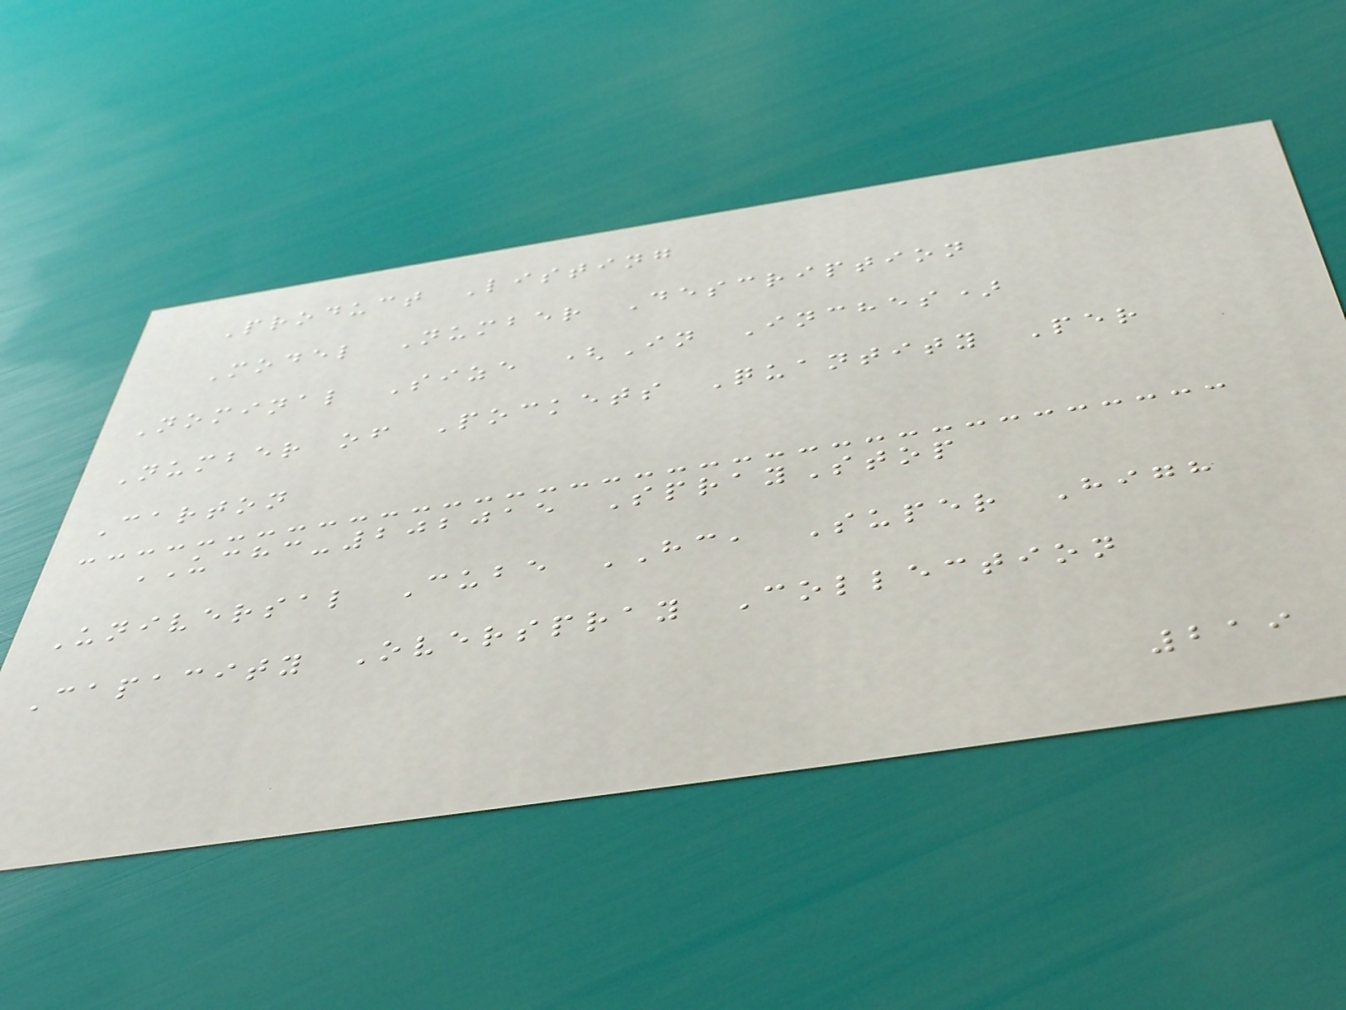Product Listing
Model Number Description
Nominal Size (In Inches)
Number of Pockets Quantity Per
Carton
UCHC-202015 SprayStop
Universal Cube HC, Super High
Capacity Overspray Collection
219
